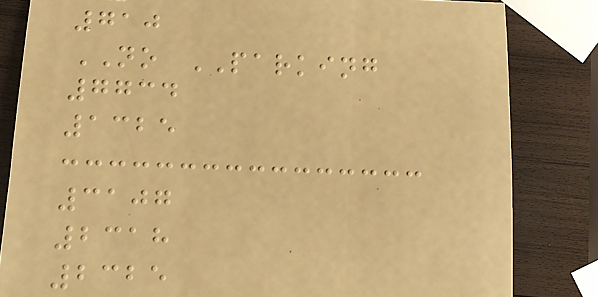710
NO PARKING
7734
1325
3107
2318
2325
